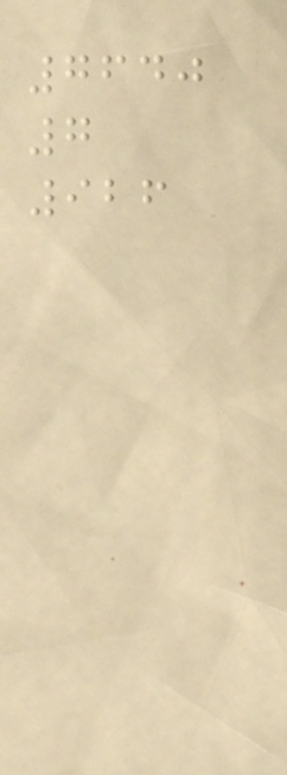7640
7
926
